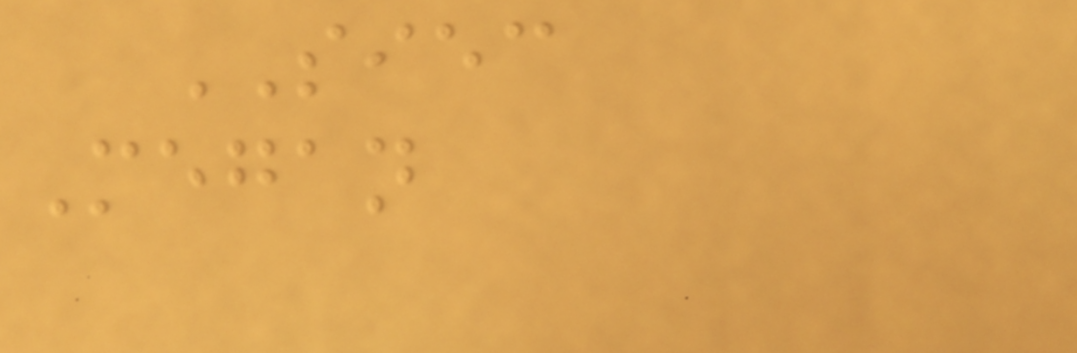SIEC
Megan
